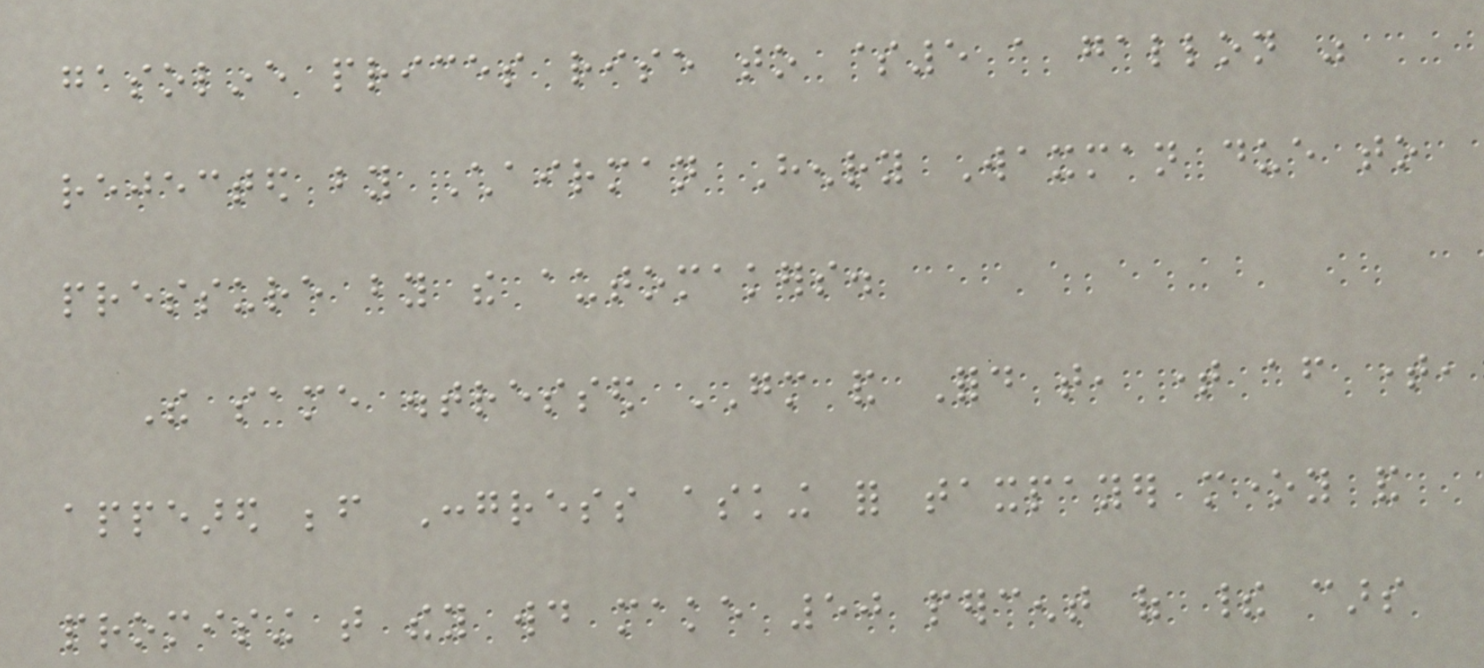gasoline prices rise to $5 a gallon was
rejected by Chairman Henry Waxman due to
pressure by the automakers.
The same distressed GM and Ford that, time after time,
appeared before Congress asking for taxpayer money and
promising that they would make 50 percent of their cars
